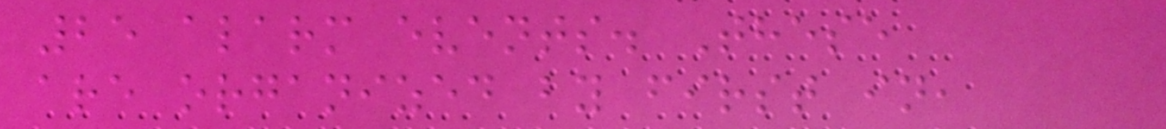25 alarm events. These
are organized by first in,
